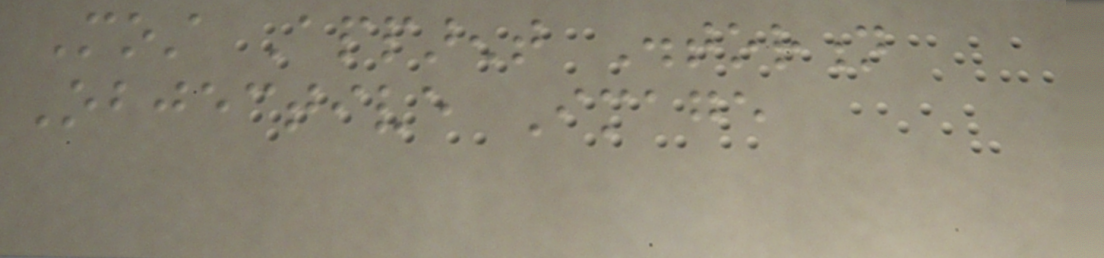Most Apparent Distortion
Objective Image
